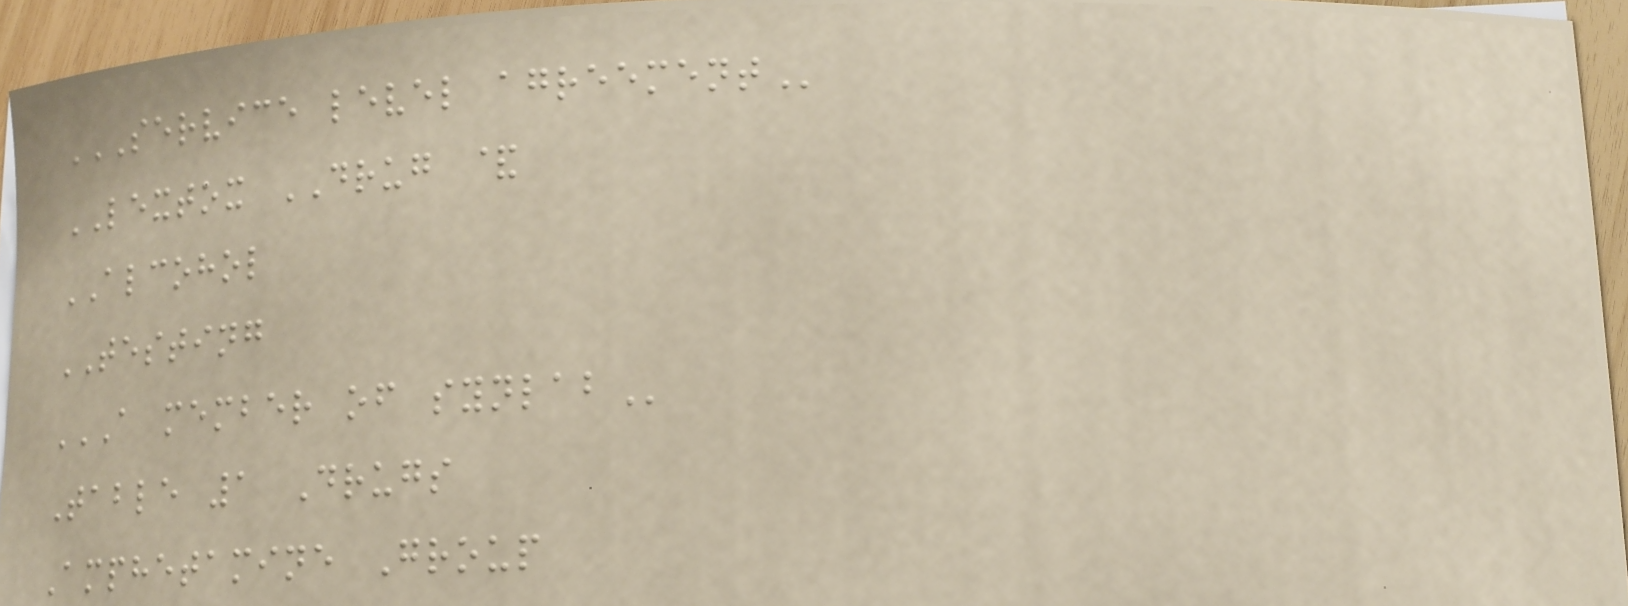SERVICE LEVEL AGREEMENT
LEXTOX DRUG &
ALCOHOL
TESTING
A MEMBER OF SYNLAB
Table 1 Drugs
Amphetamine Group
